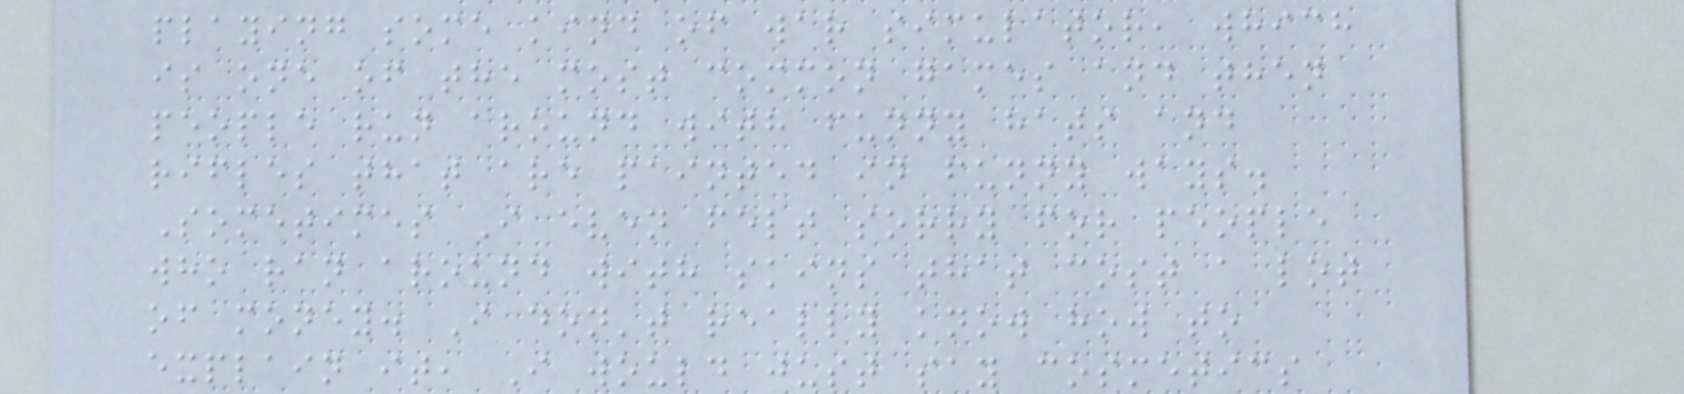playing some kind of war simulator, which
is one of the most common games and then
people run around with funny hats and
rifles that are painted in funny ways.
Sometimes I even felt sorry for people
who ran around with skins that cost a lot
of money. I don't really know how to
explain it, I would just say cosmetics
